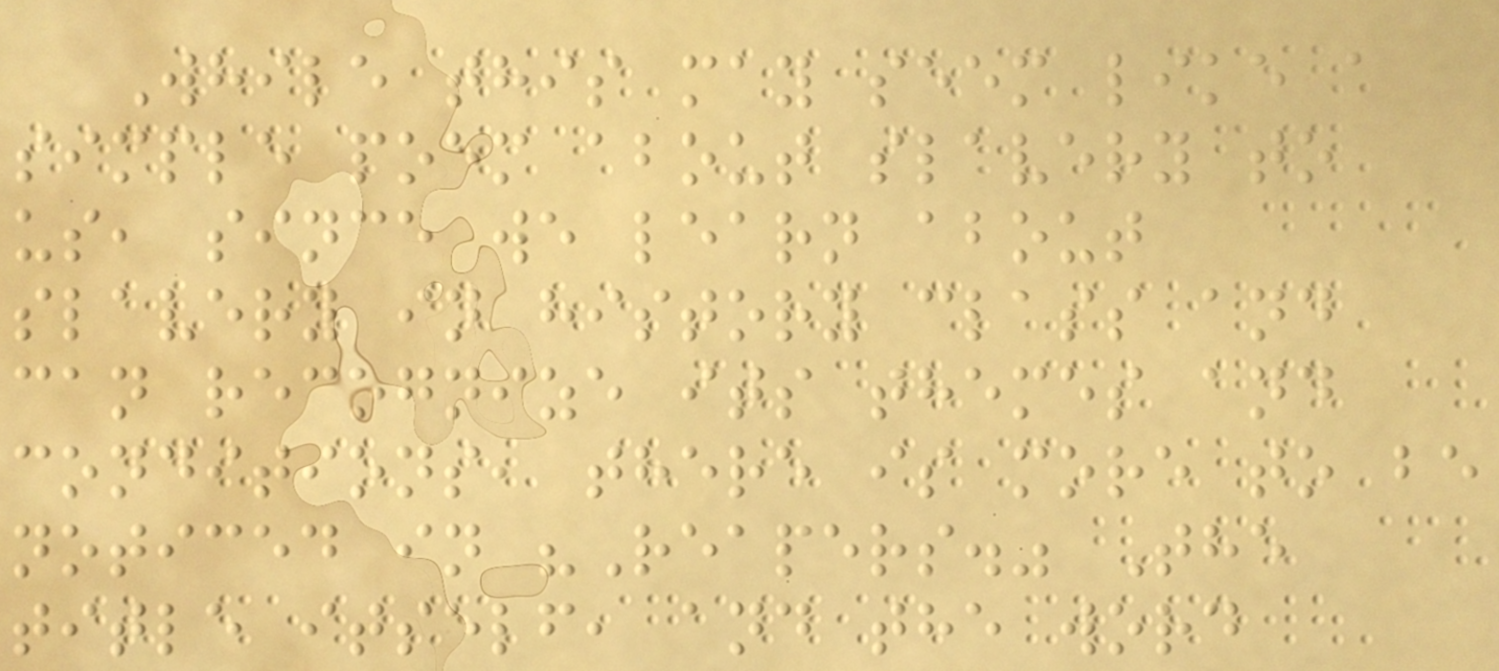While this may seem like a
simple poem about slavery to
us, since we learn about
slavery in history class and
can recognize its themes and
conditions, there is more to be
noticed in "Reapers." The
title itself, and the word
